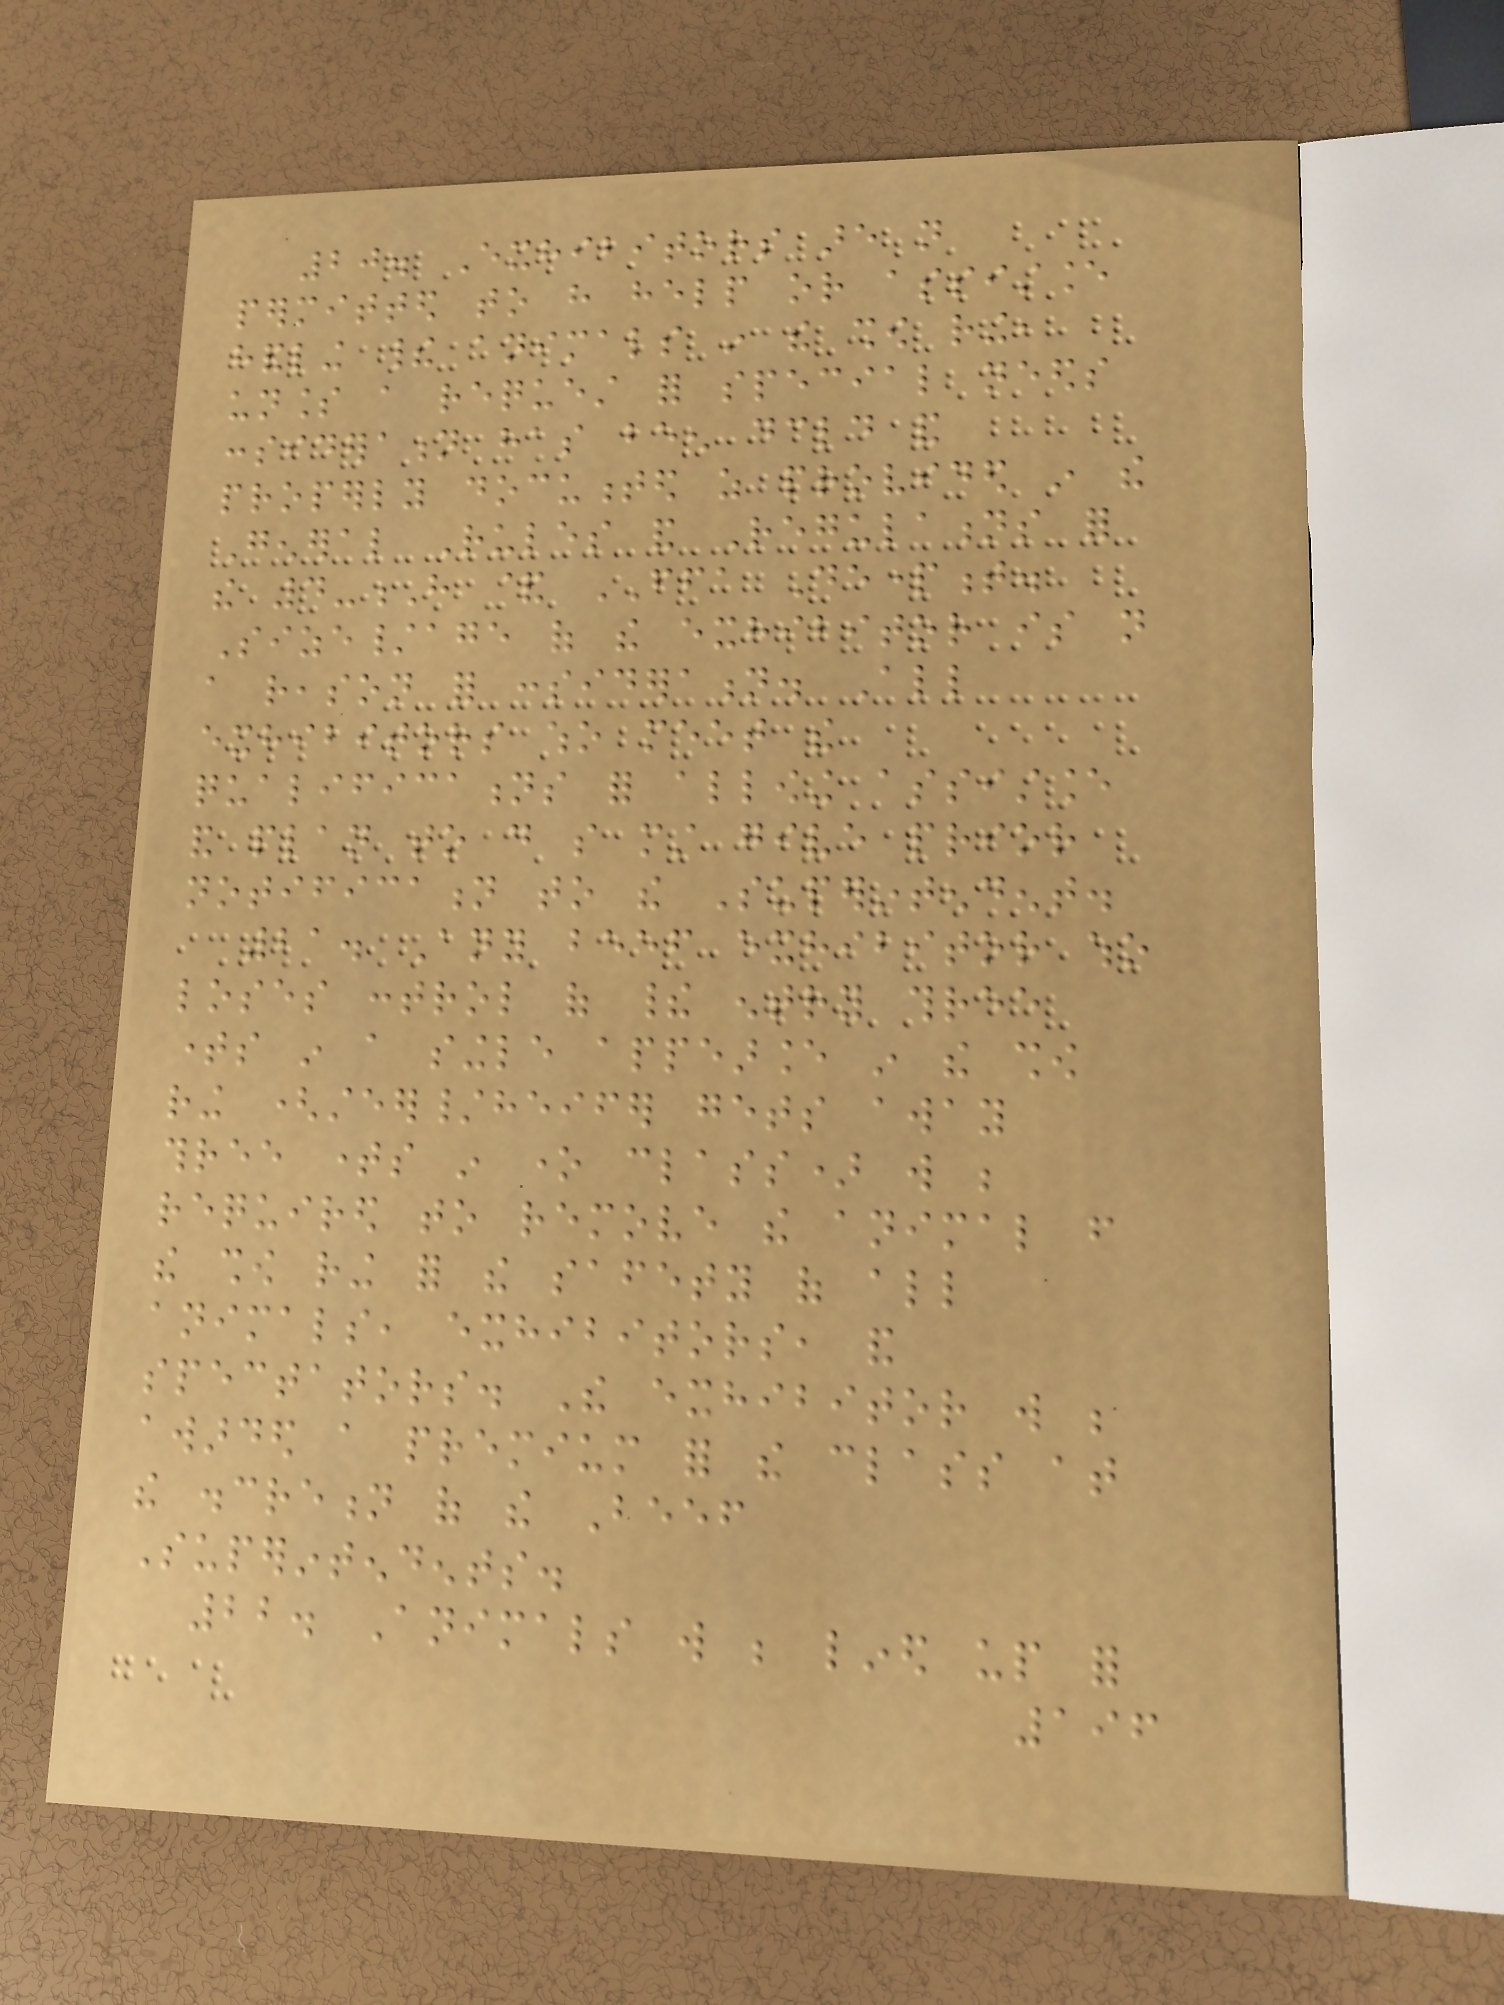20. Exhibitors are not
permitted to have help or assistance
handling their animals in the show ring,
unless a request for special needs
consideration has been declared and
properly documented as provided in the
General Rules and Regulations for
the 4-H & FFA Department.
Size/age of the exhibitor is not
a reason for consideration. All
exhibitors who meet the
qualifications for allowing assistance
and plan to do so must give prior
notification to the Superintendent.
21. Any beef exhibitor who
loses control of their entry three
times in a single appearance in the show
ring (steer/heifer gets away
three times in one class) will be
required to remove the animal from
the show ring for the safety of all
animals, exhibitors, and
spectators. The exhibitor will be
awarded a premium for the class at
the discretion of the Beef
Superintendents.
22. Animals will be lined up for
196
